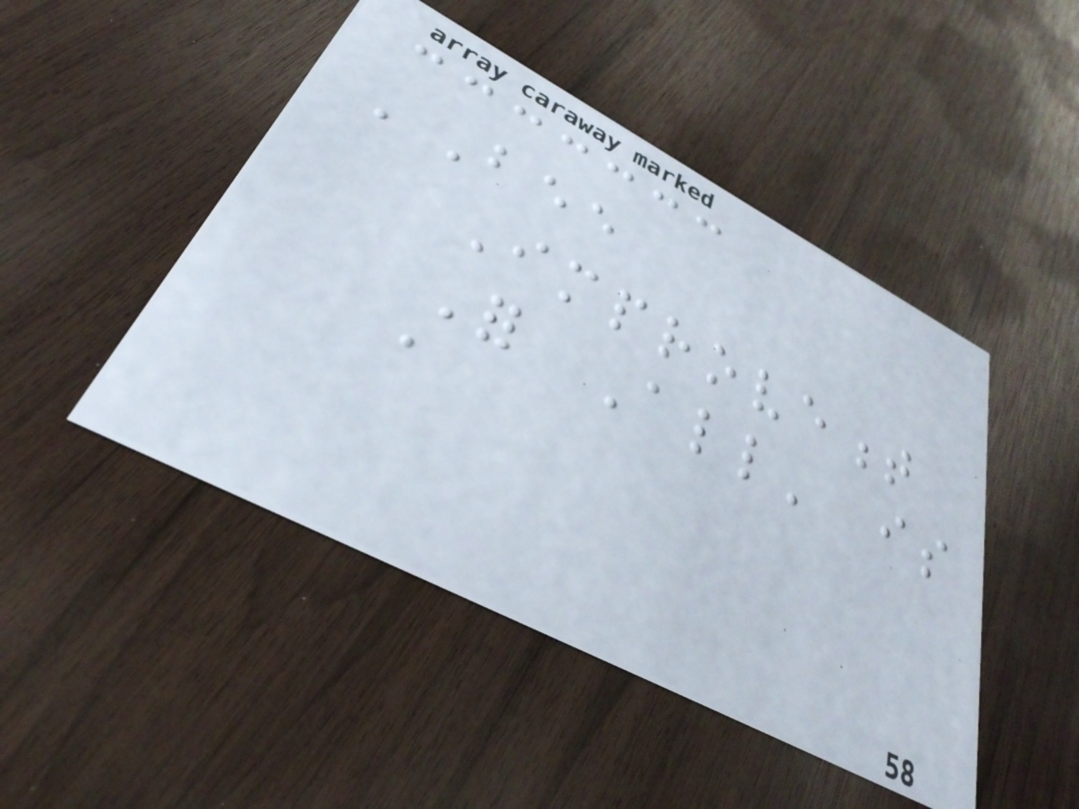'Bee
Improvement
For All' is
a
